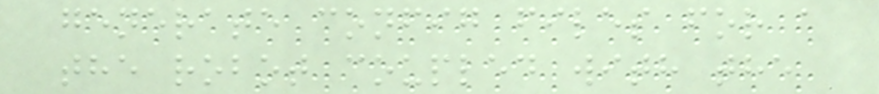generate config files for a
the robot coupled with the
